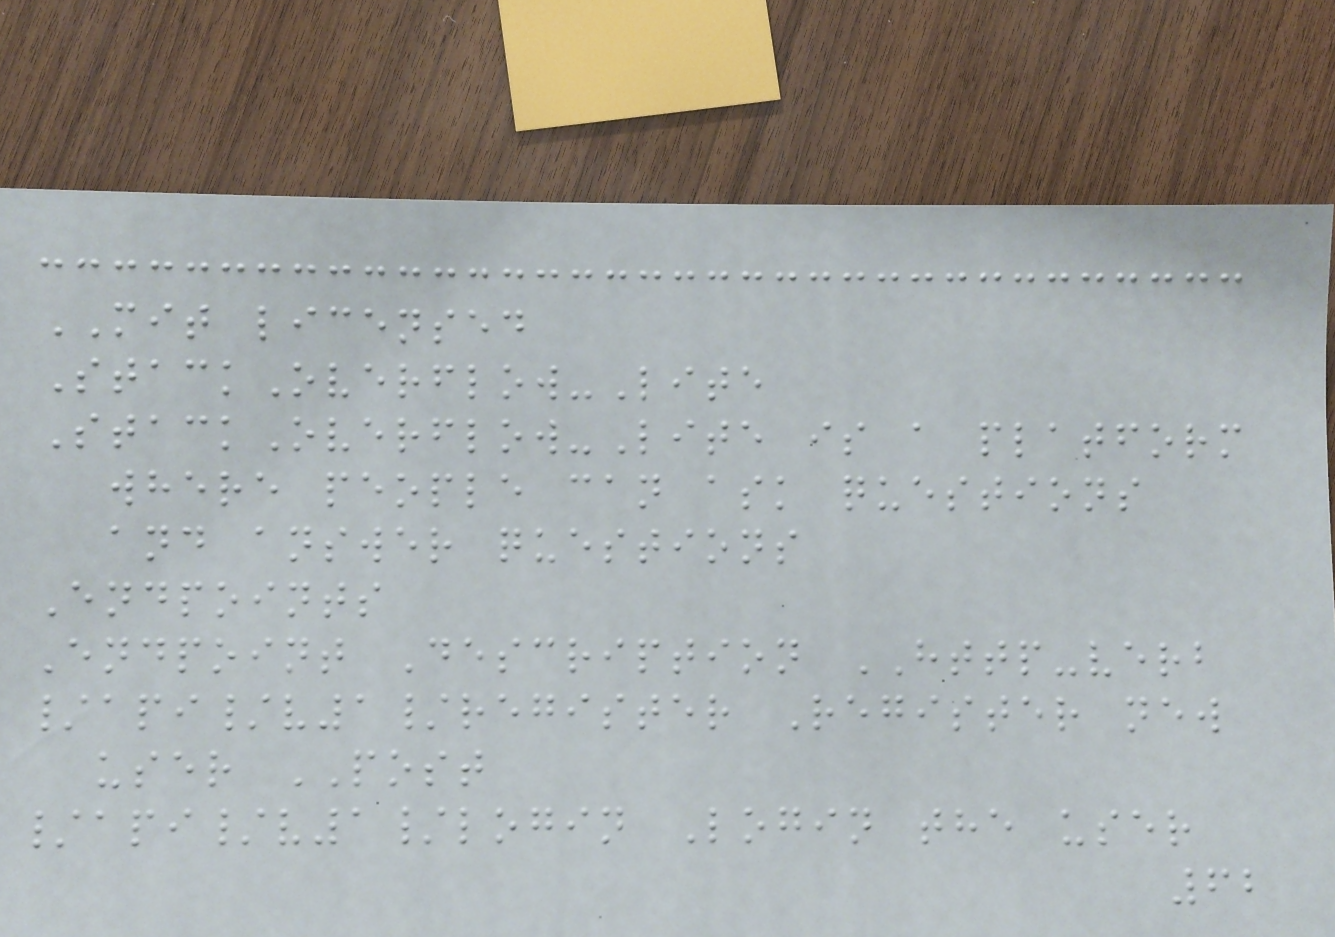MIT licensed
StackOverflow-Lite
StackOverflow-Lite is a platform
where people can ask questions
and answer questions
Endpoints
Endpoint Description HTTP-verb
/api/v1/register Register new
user POST
/api/v1/login Login the user
62
